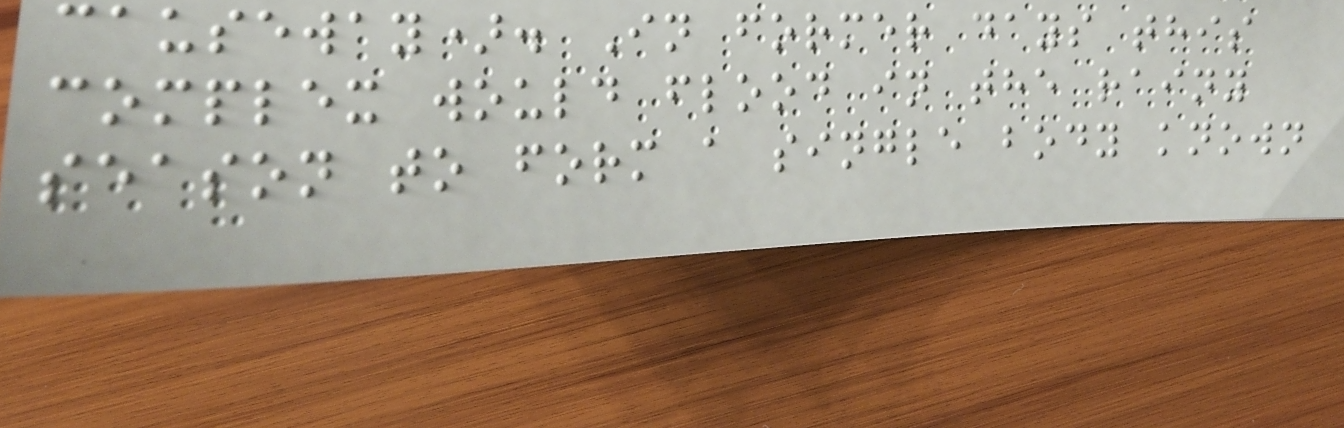causeway). In former days this
complex would flood in the rainy
season to form a single body known
